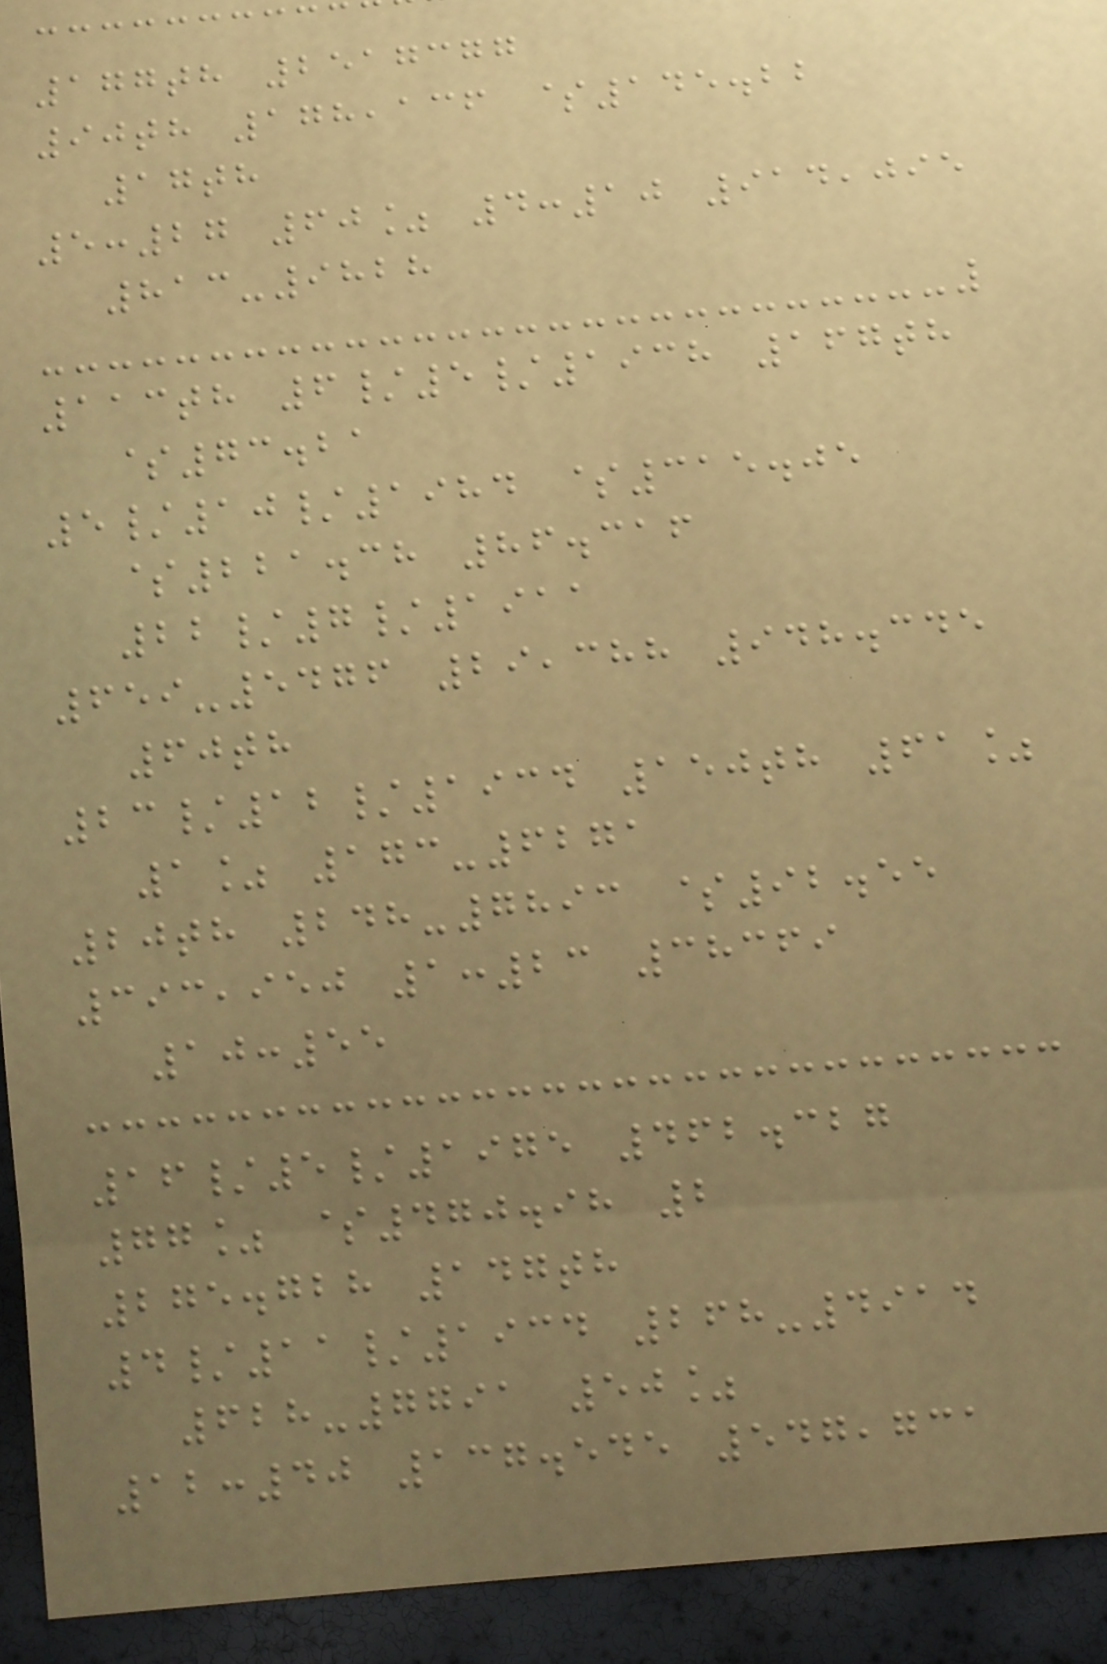177th 2517377
90th 178,136 $145.22
17th
5:27 60% 4:10 914,095
813-9828
113th 6/5/1938 167th
$73.21
5/10/1984 $315.05
$221.38 86.316
22/7/1911
659-5476 29,388 948.345
60th
23/12/1934 150th 61%
1% 173-6271
20th 248-7893 $92.55
393,950 1:23 38369
10:55
16/5/1975 462.327
77% $470.98 2
275.728 147th
4/11/1934 268-4914
628-7791 50%
12:40 137.545 547,731
